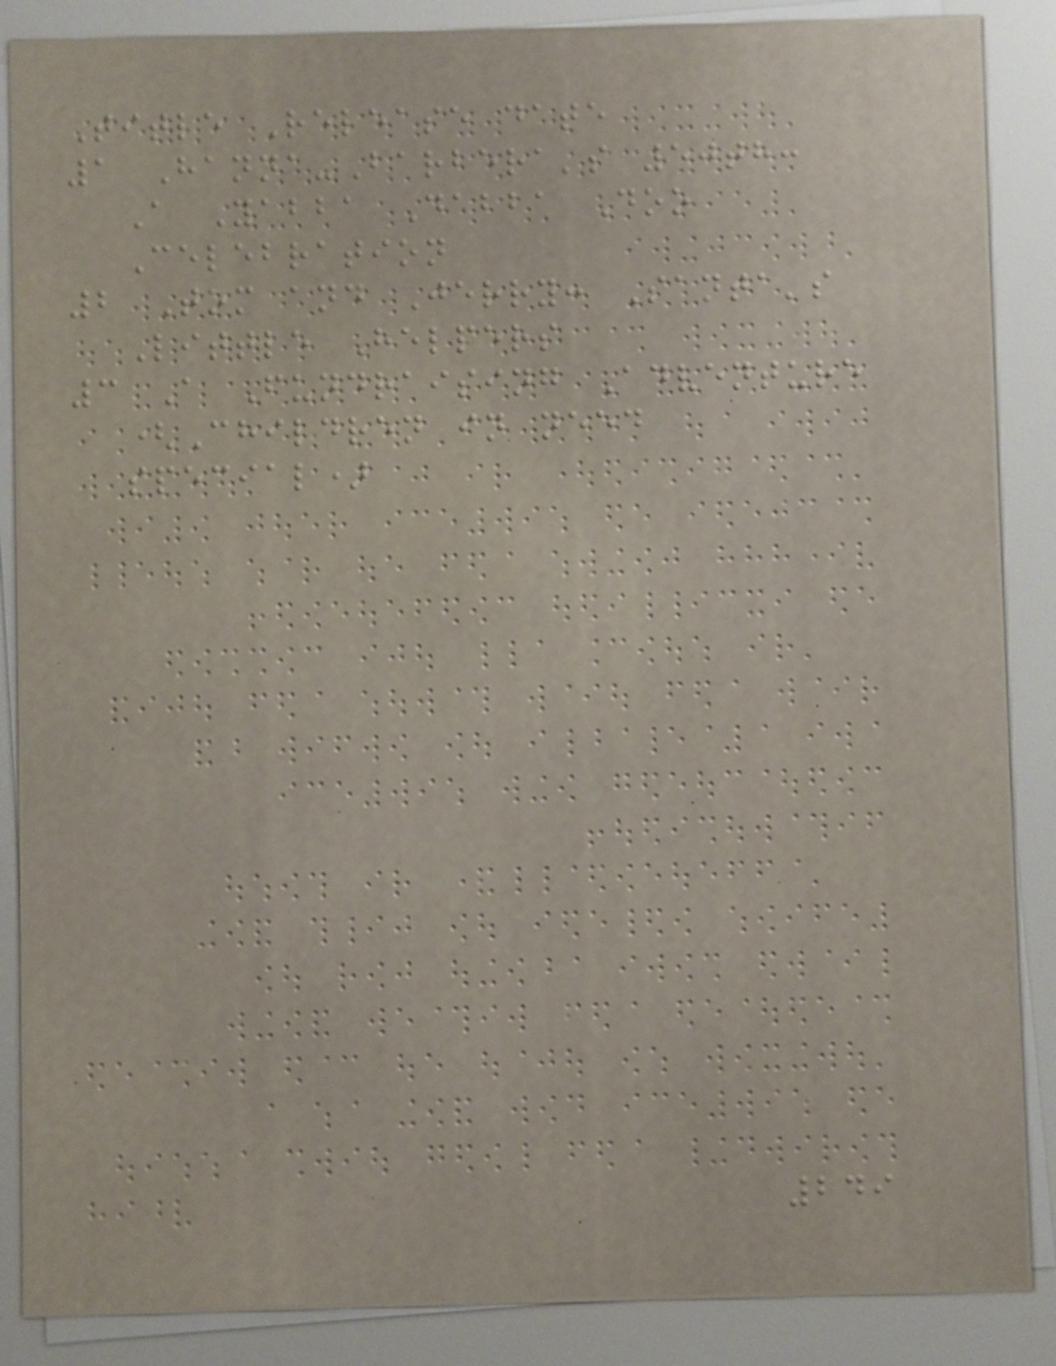Title Release date
1 Hanna-Barbera's 50th:
A Yabba Dabba Doo
Celebration
2 Tom and Jerry: Santa's
Little Helpers
3 A Fundraising Adventure
(Children in need
special)
249
